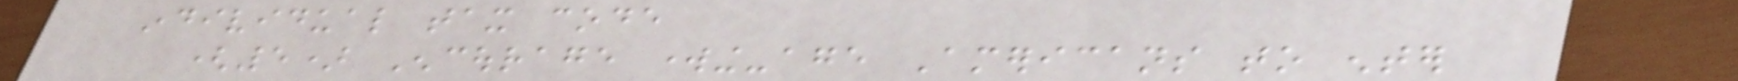individual tax code
(5) Encourage working-age Americans to enter
